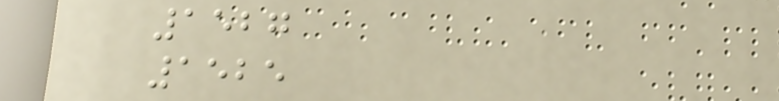1527
1525
